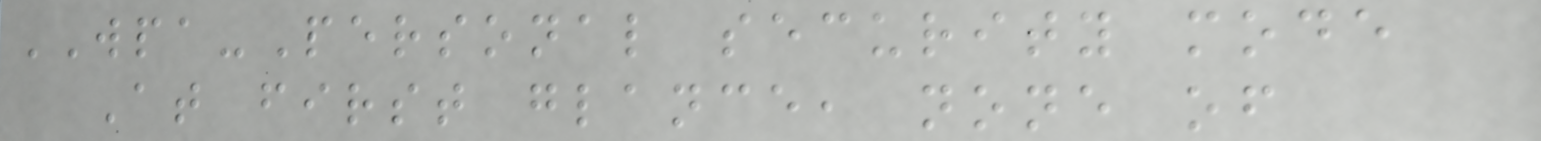WPA-Personal security mode
At first glance, none of
